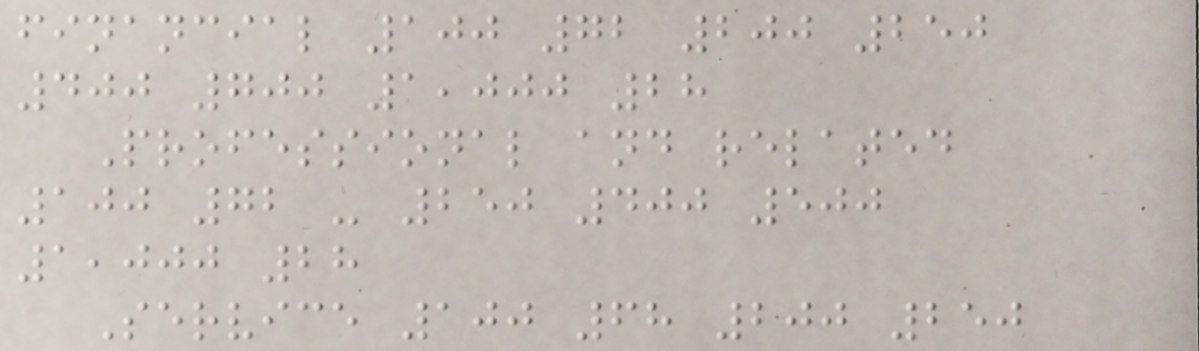financial 100 72 200 250
400 700 1,000 28
Professional and related
100 72 - 250 400 500
1,000 28
Service 100 68 200 250
